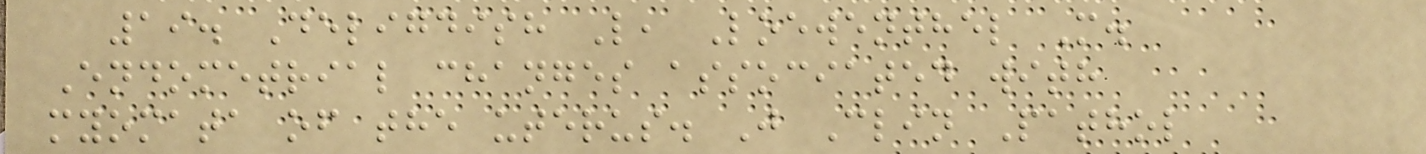19. Deligdish L, Loewenthel M.
Endometrial changes associated with
myomata of the uterus. J Clin Pathol
